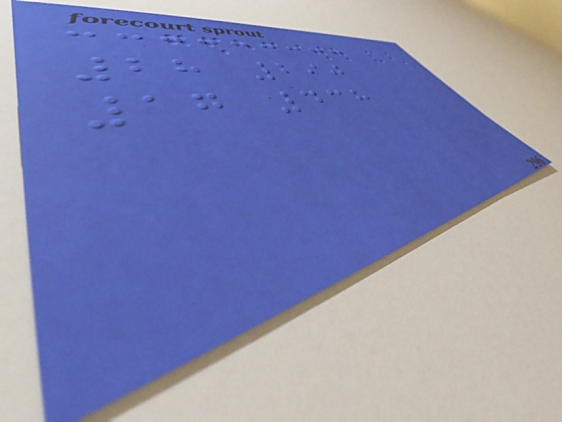28 290
17 438
